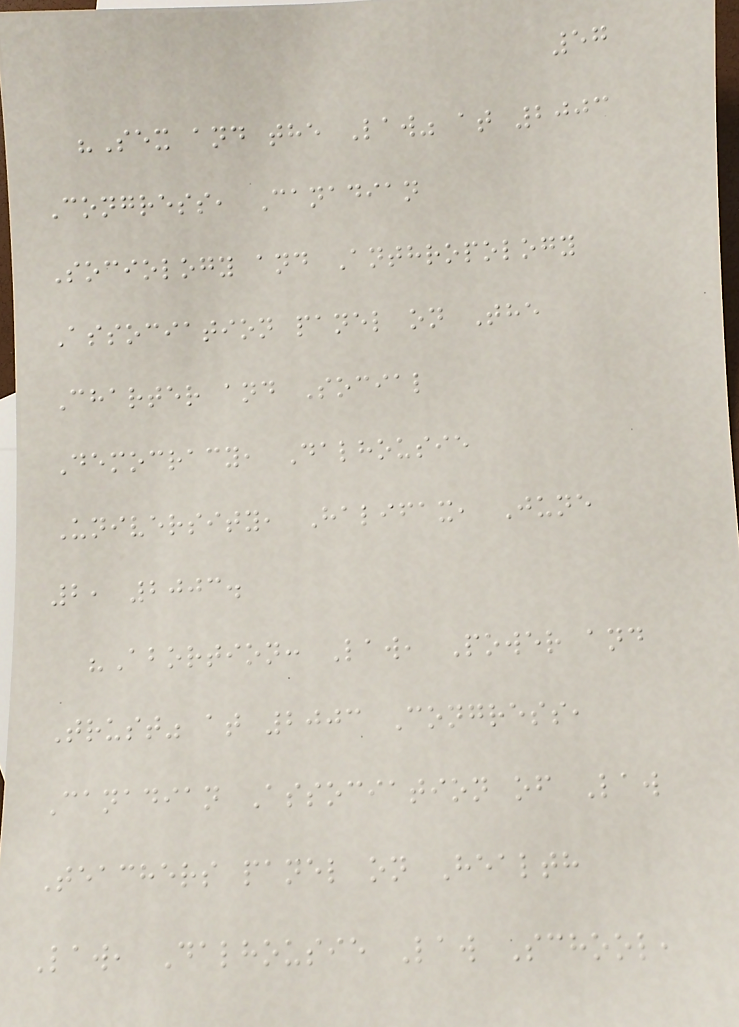57
"Sex and the Law" at 2003
Congress, Canadian
Sociology and Anthropology
Association panel on The
Charter and Social
Democracy, Dalhousie
University, Halifax, June
2, 2003.
"Abortion: Law, Power and
Trust" at 2003 Congress,
Canadian Association of Law
Teachers panel on Health
Law, Dalhousie Law School,
